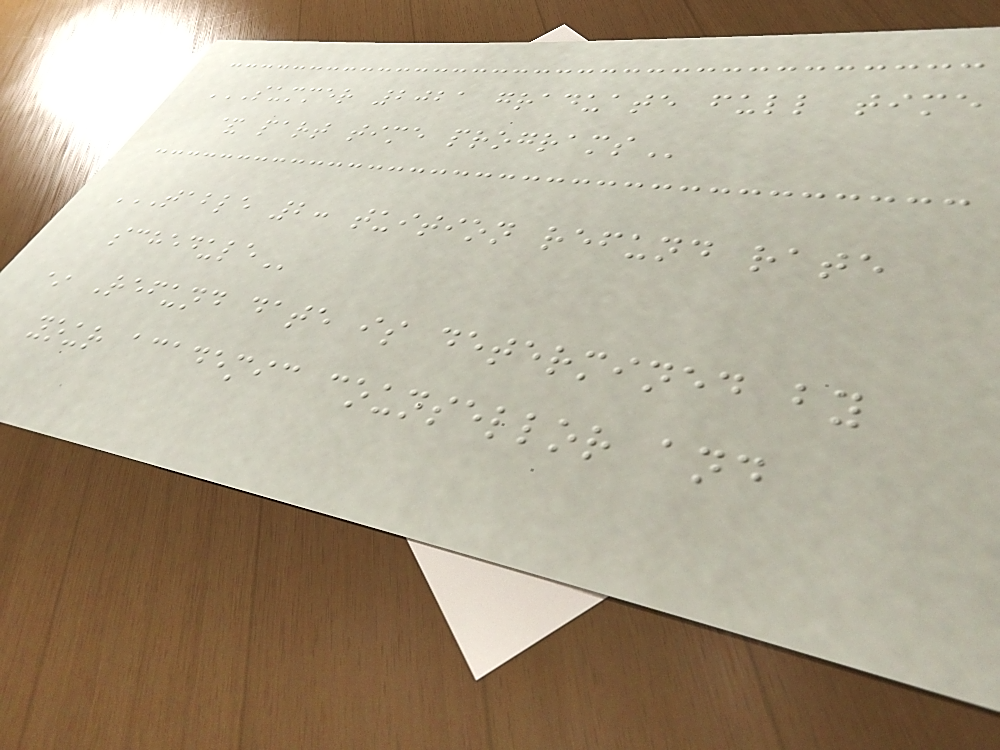SUMMER 2021 GRADUATE FULL TIME
& PART TIME PROGRAMS
TABLE 2: TUITION REFUND RATE
SCHEDULE
* Refund date is determined by
your academic counsellor and
